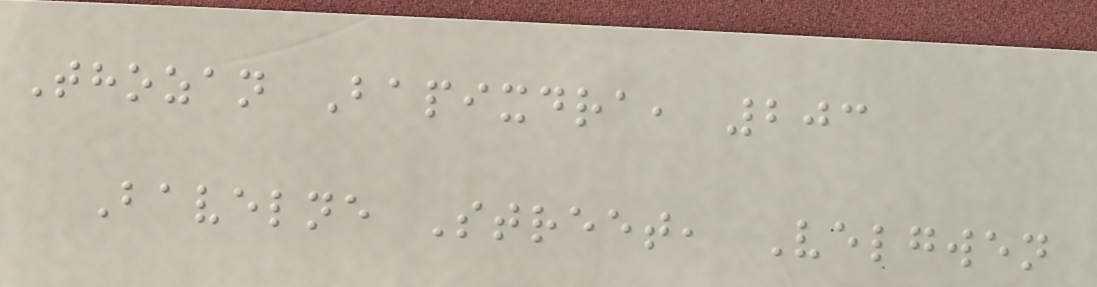Thozan Bapixdra, 203
Bavelne Street, Velgwen
